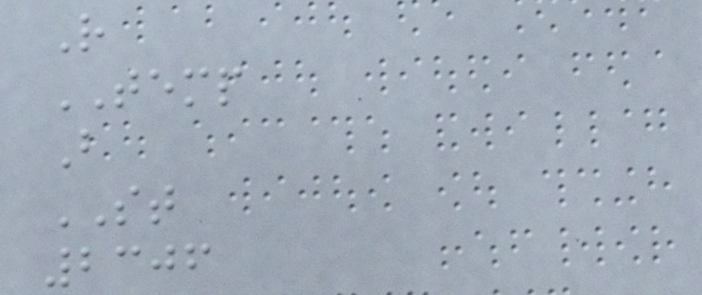R
TEMP
B
ST
2306
